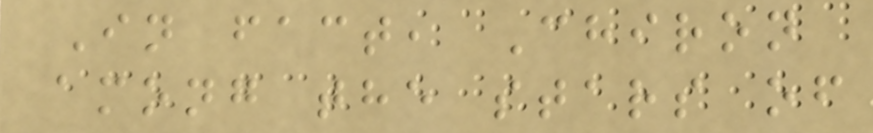In fact, Chiron
among the stars of
